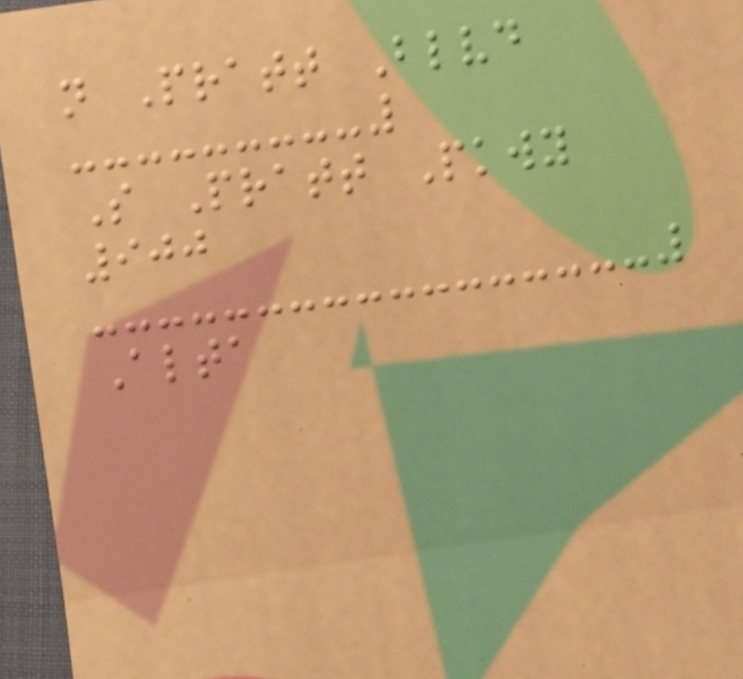n Pratt Blvd
S Pratt Pkwy
900
Alta
